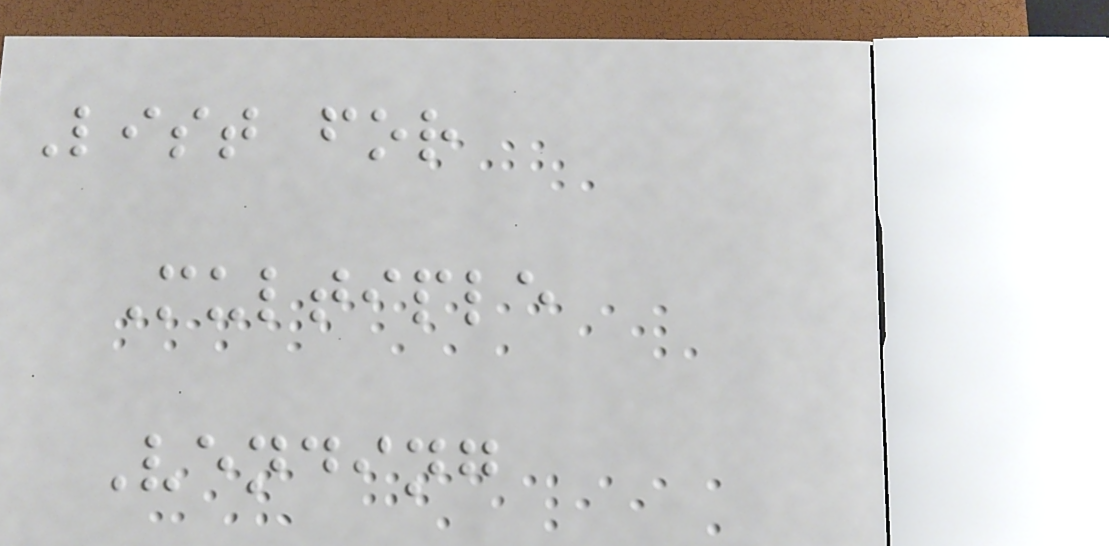List for
Multiple
Vending
